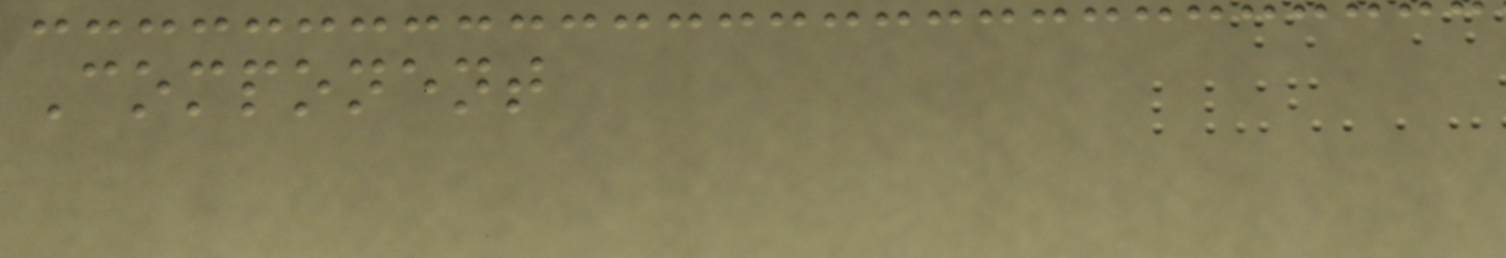Component
